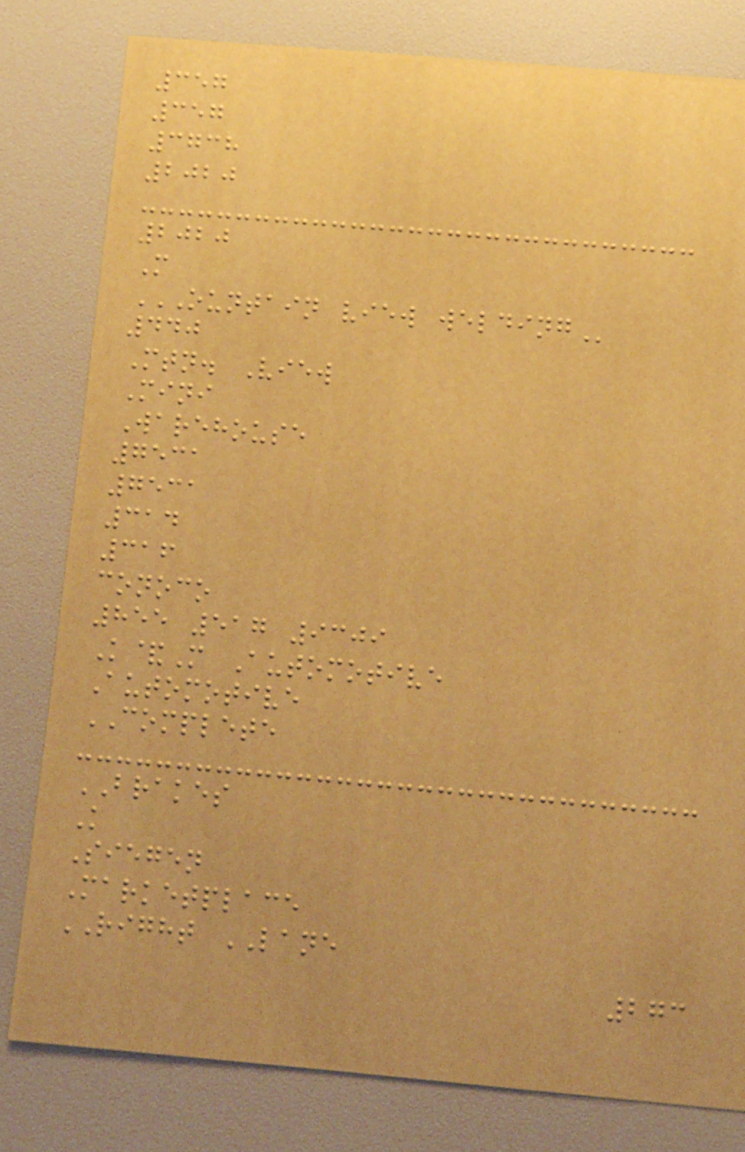357
357
3738
2020
2020
M
OUNTAIN VIEW WELDING
440
Mtn. View
Mini
Warehouse
7531
7531
314
316
conoco
855 517 9309
K&M Automotive
Automotive
COMPLETE
BRAKES
K
Siegen
Marketplace
RIGHT LANE
273
